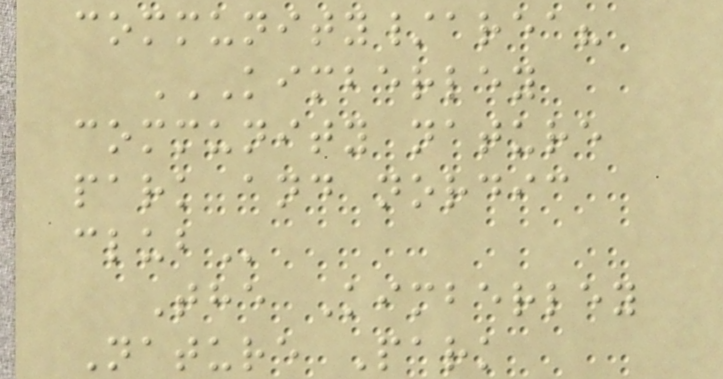community/area?
KIMBERLEY
COMMUNITY NATURE
PARK AND NORDIC
CLUB
The Kimberley
Nature Park
